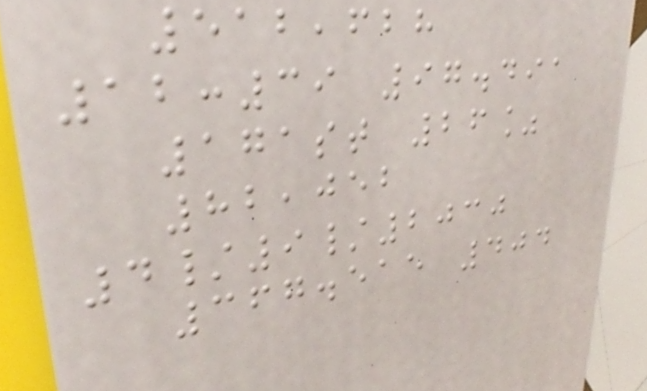512,628
12:39 97.491
171st 26%
82,052
4/9/2030
367.515 404
